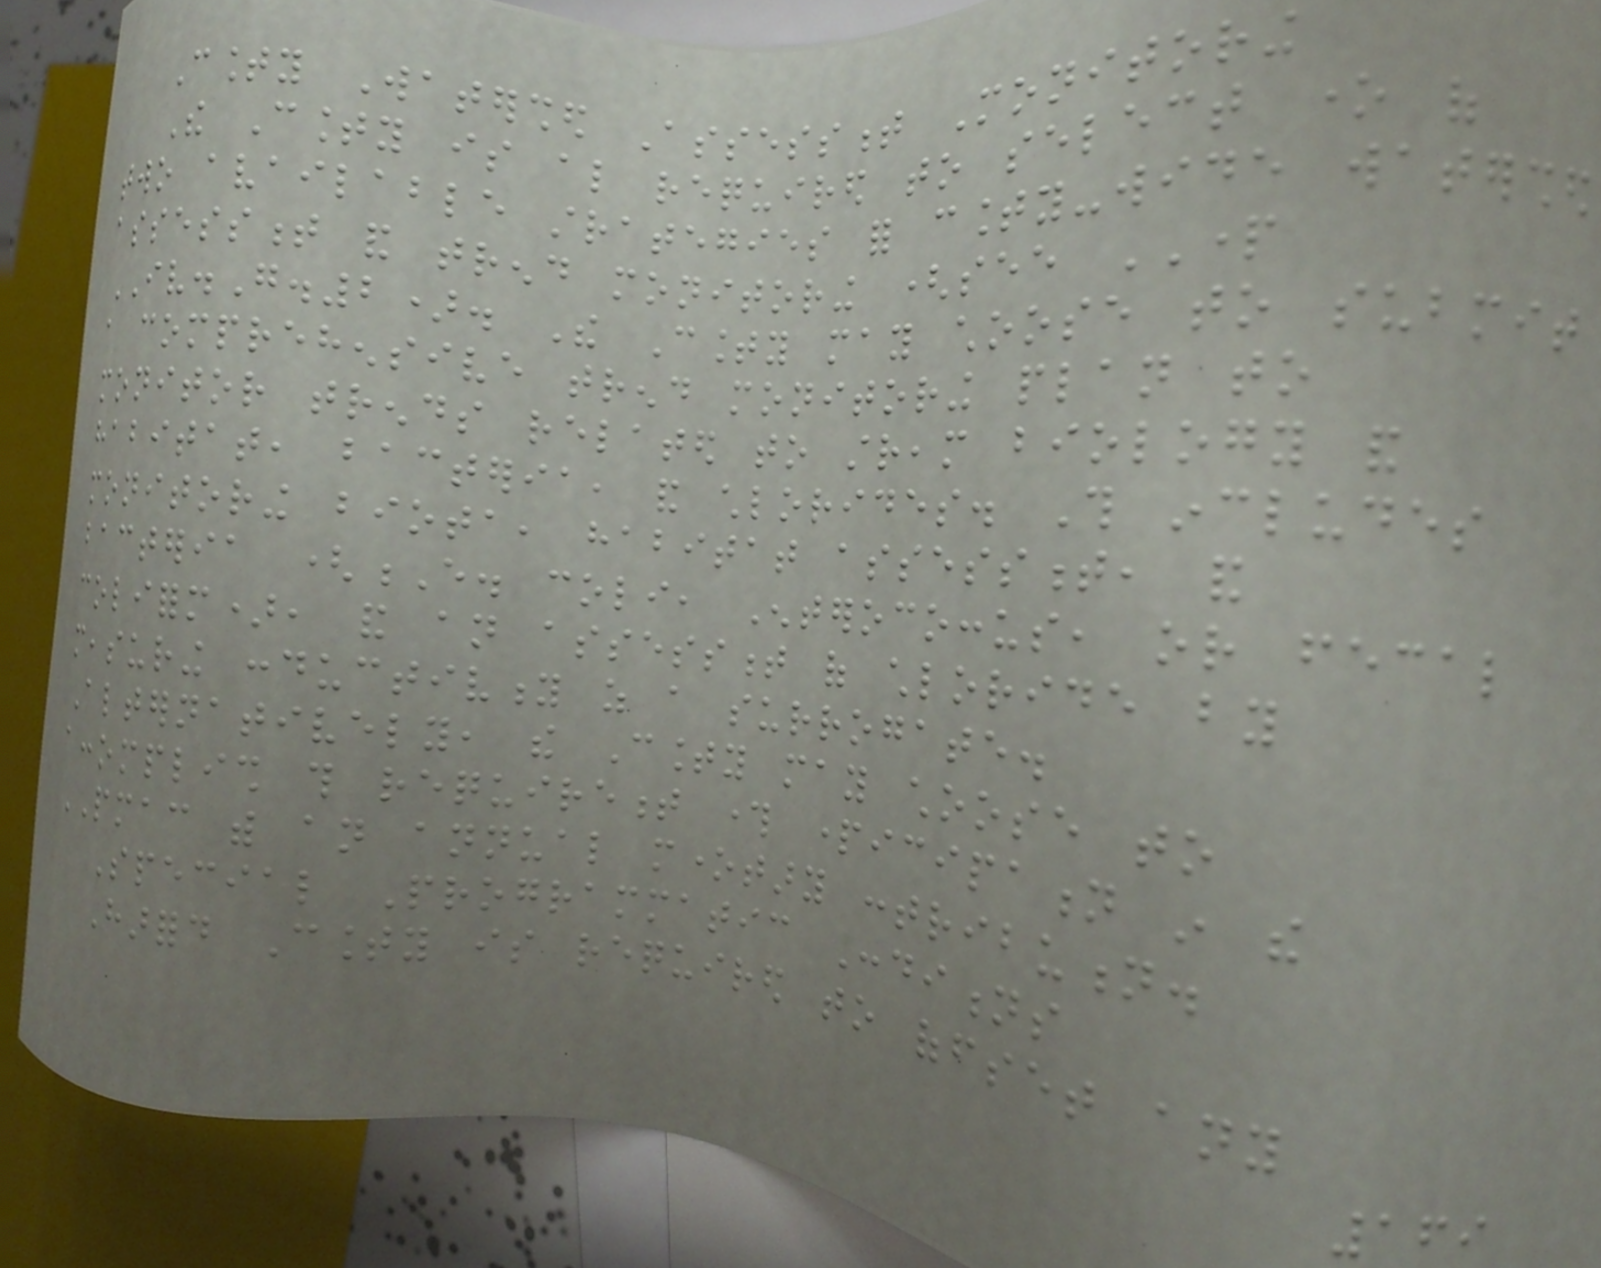County Watershed Assessment Monitoring
The County is also required to select one of
two available strategies for county-wide watershed
assessment and trend monitoring (see PART
IV.G.2). The County may choose to submit
a comprehensive trend monitoring plan to
monitor trends related to stream biology and
habitat, bacteria, and chlorides. This includes
monitoring biota, habitat assessment, and
bacteria (E. coli, Enterococcus, or fecal
coliform), and an assessment of chloride by
measuring conductivity as a surrogate.
Alternatively, the County may choose to
accomplish this requirement through participation in the
PMAC with an annual monetary contribution.
Special Programmatic Conditions
Harford County is required to offset any
169
